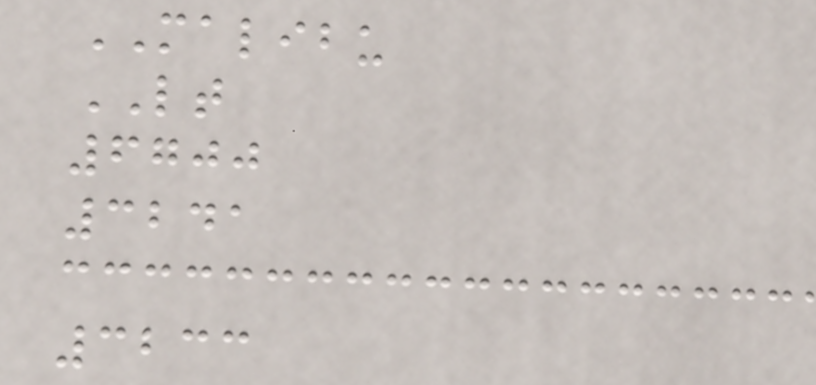MALIBU
LT
6700
3241
3233
